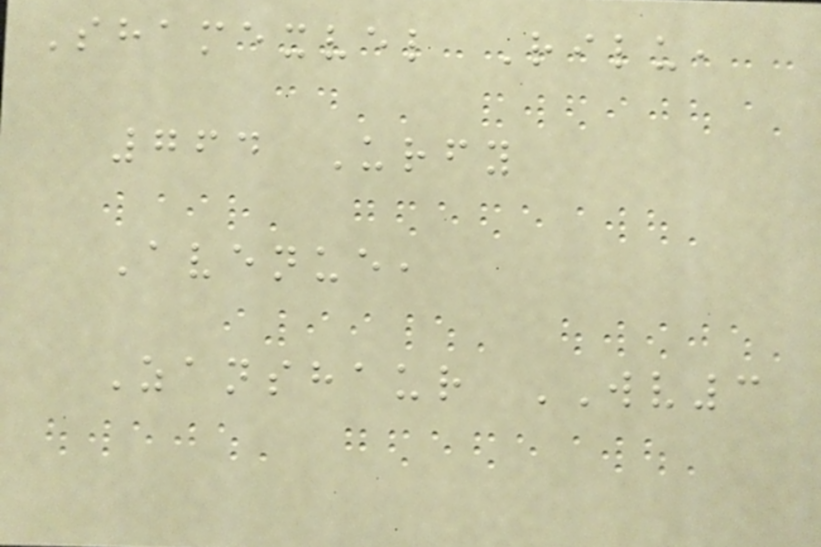Shamexvel Rilu,
764 Urfy
Avenue,
Zanshaur WV3
